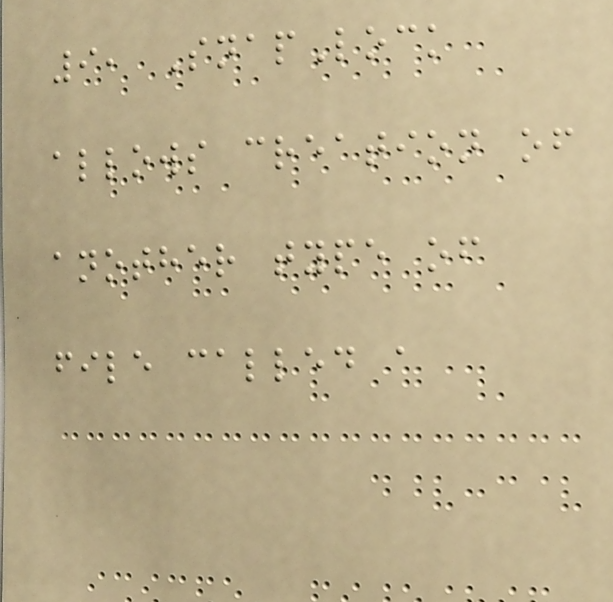9, SnapLock
allows creation of
another type of
file called a
